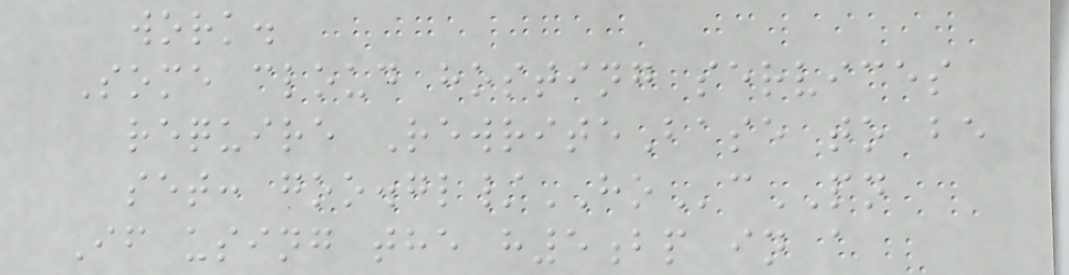work.
Some cloud hosting services
require RewriteBase to be
set: goo.gl/HOcPN
If using the h5bp in a
